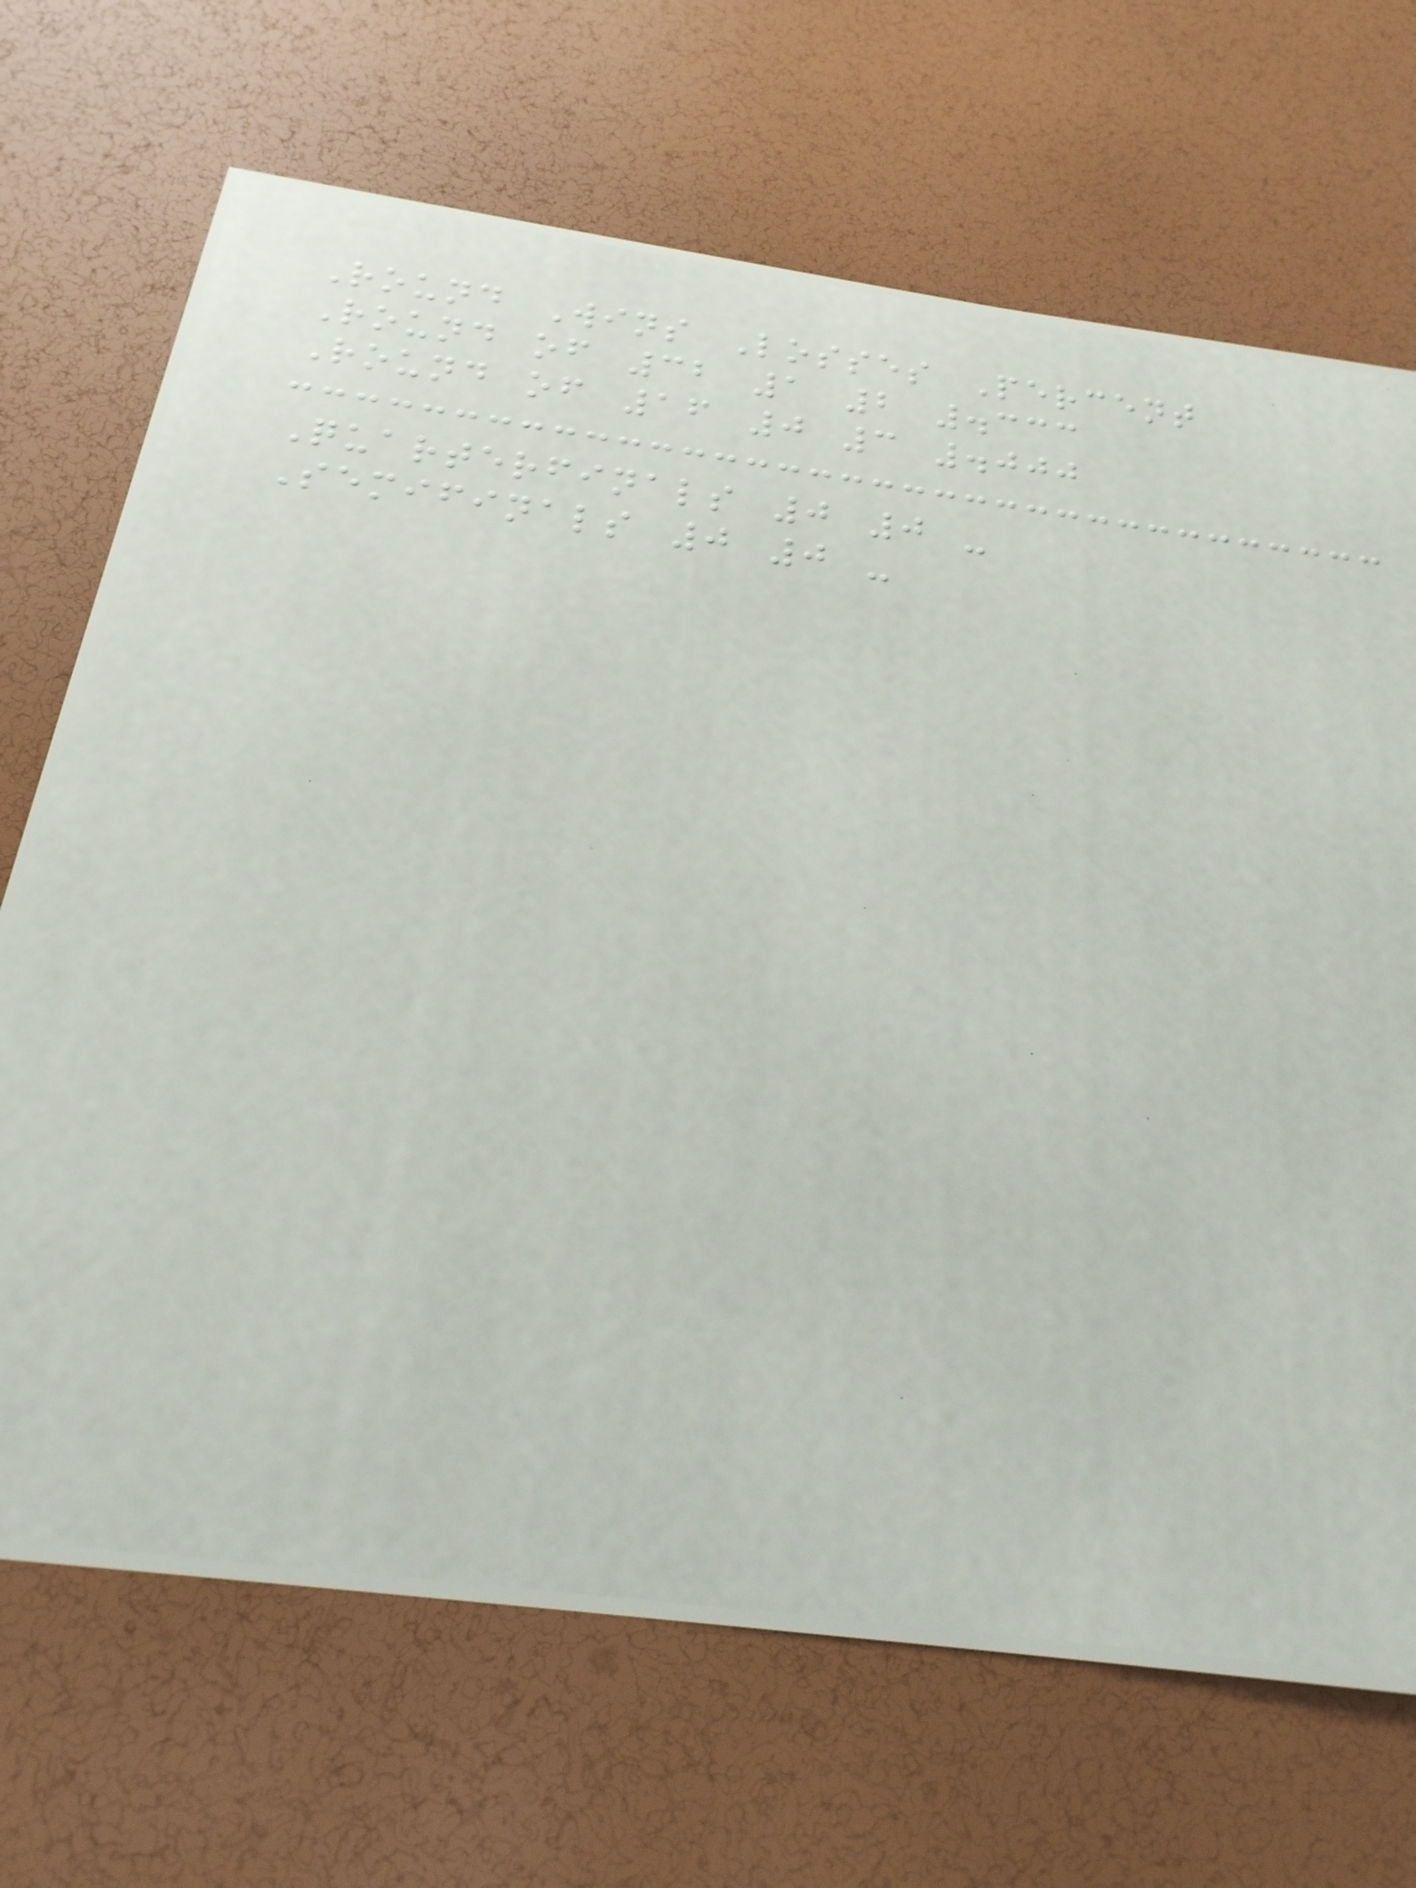Round Wins Losses Percent
Round of 32 1 2 .333
Round of 16 0 3 .000
Quarterfinals 0 0 -
Semifinals 0 0 -
